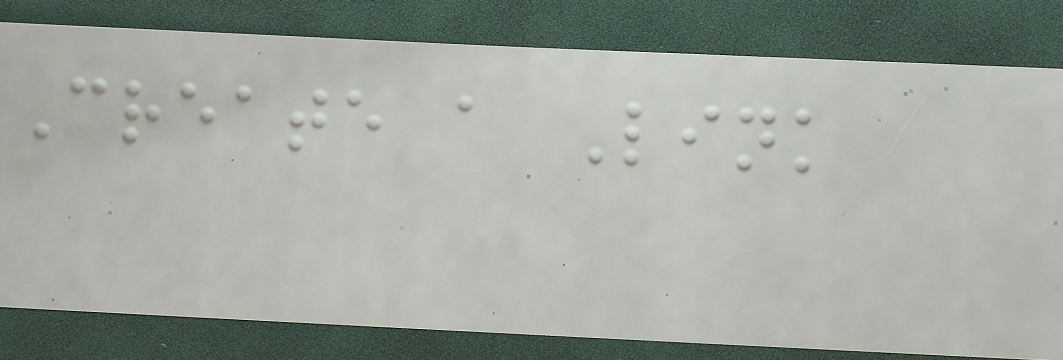Create a Link
